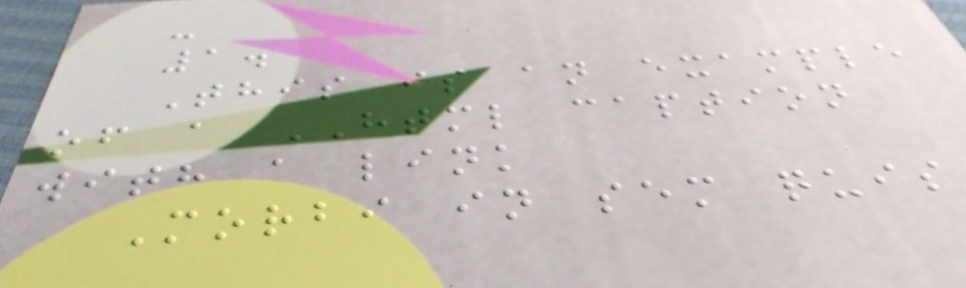-
1.
This is an example
of a HTML caption
with a link
Morbi in sem quis
